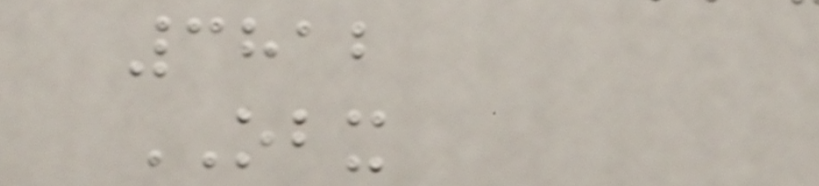3812
OBX
